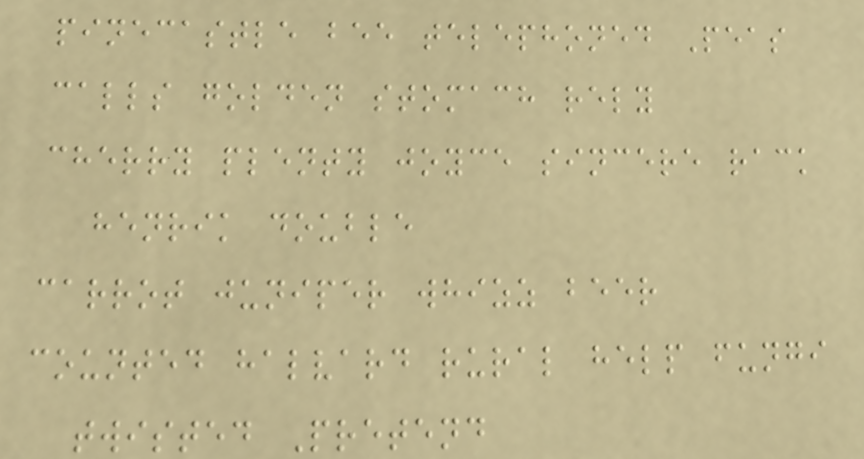pinecastle bee telephoned Peas
calls golden stomach rely
cherry plenty joyce sincere rack
henrik double
carrot juniper whizz beer
counted halvard rural help fungi
twisted Pretend
